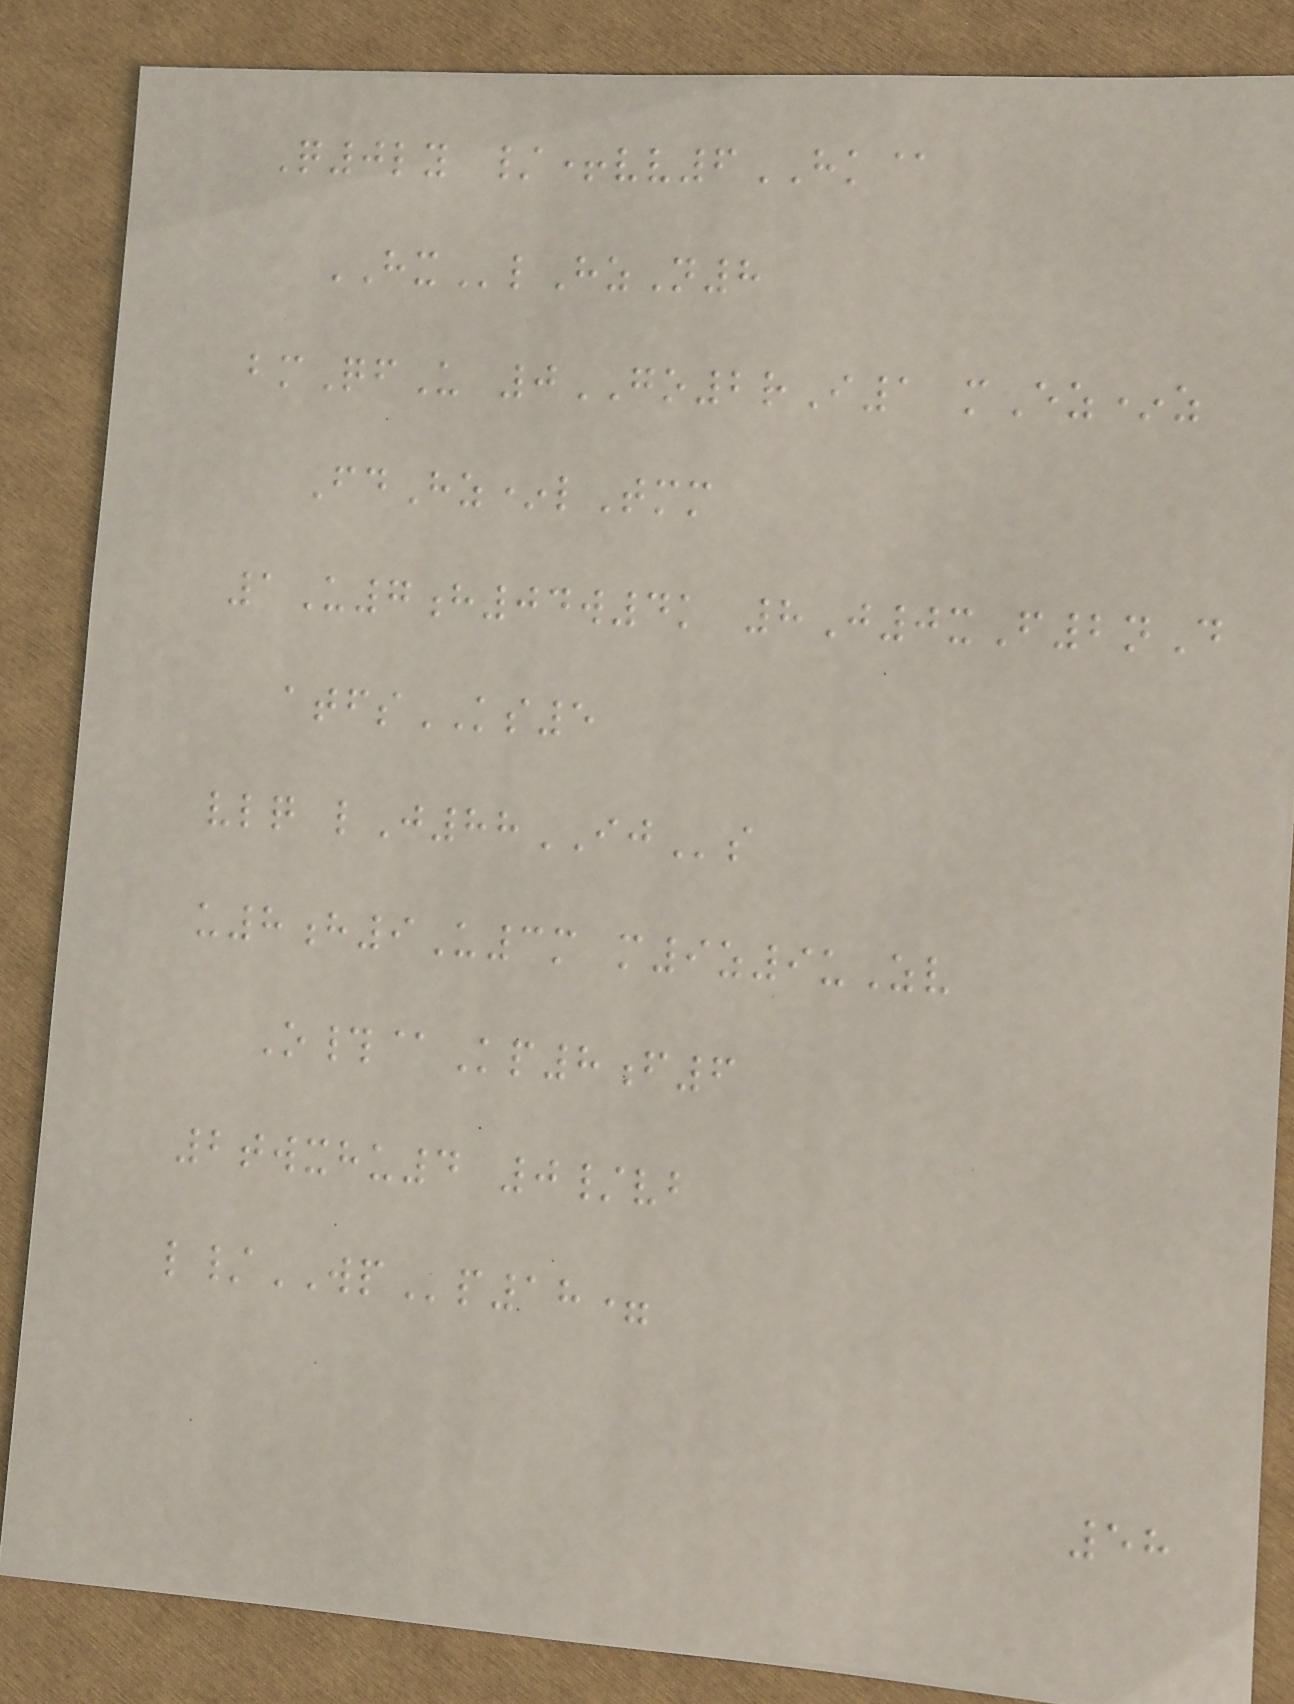Q0ly /+vv6HK@
HXlHzN8
bmQfU 0GO2rI1 mEz*z
FdHz*lTmm
1U7h04w4k 8J0xF2nD
atfsKS5
vlq lJ88IJs
u8h9U3m m9z9uZv
O#@Kp8f6
2twxhu4 0/vb
l/WPp18=
58
